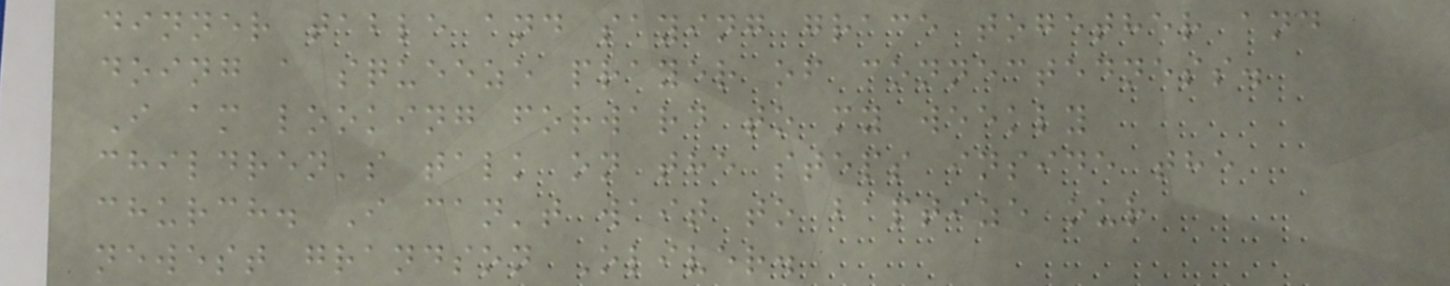dinner table and saying grace together and
doing a squeeze prayer of connectedness.
I am looking forward to my weekly
children's talk on the steps inside the
church. I can't wait to baptize our
newest grandson Oliver.
